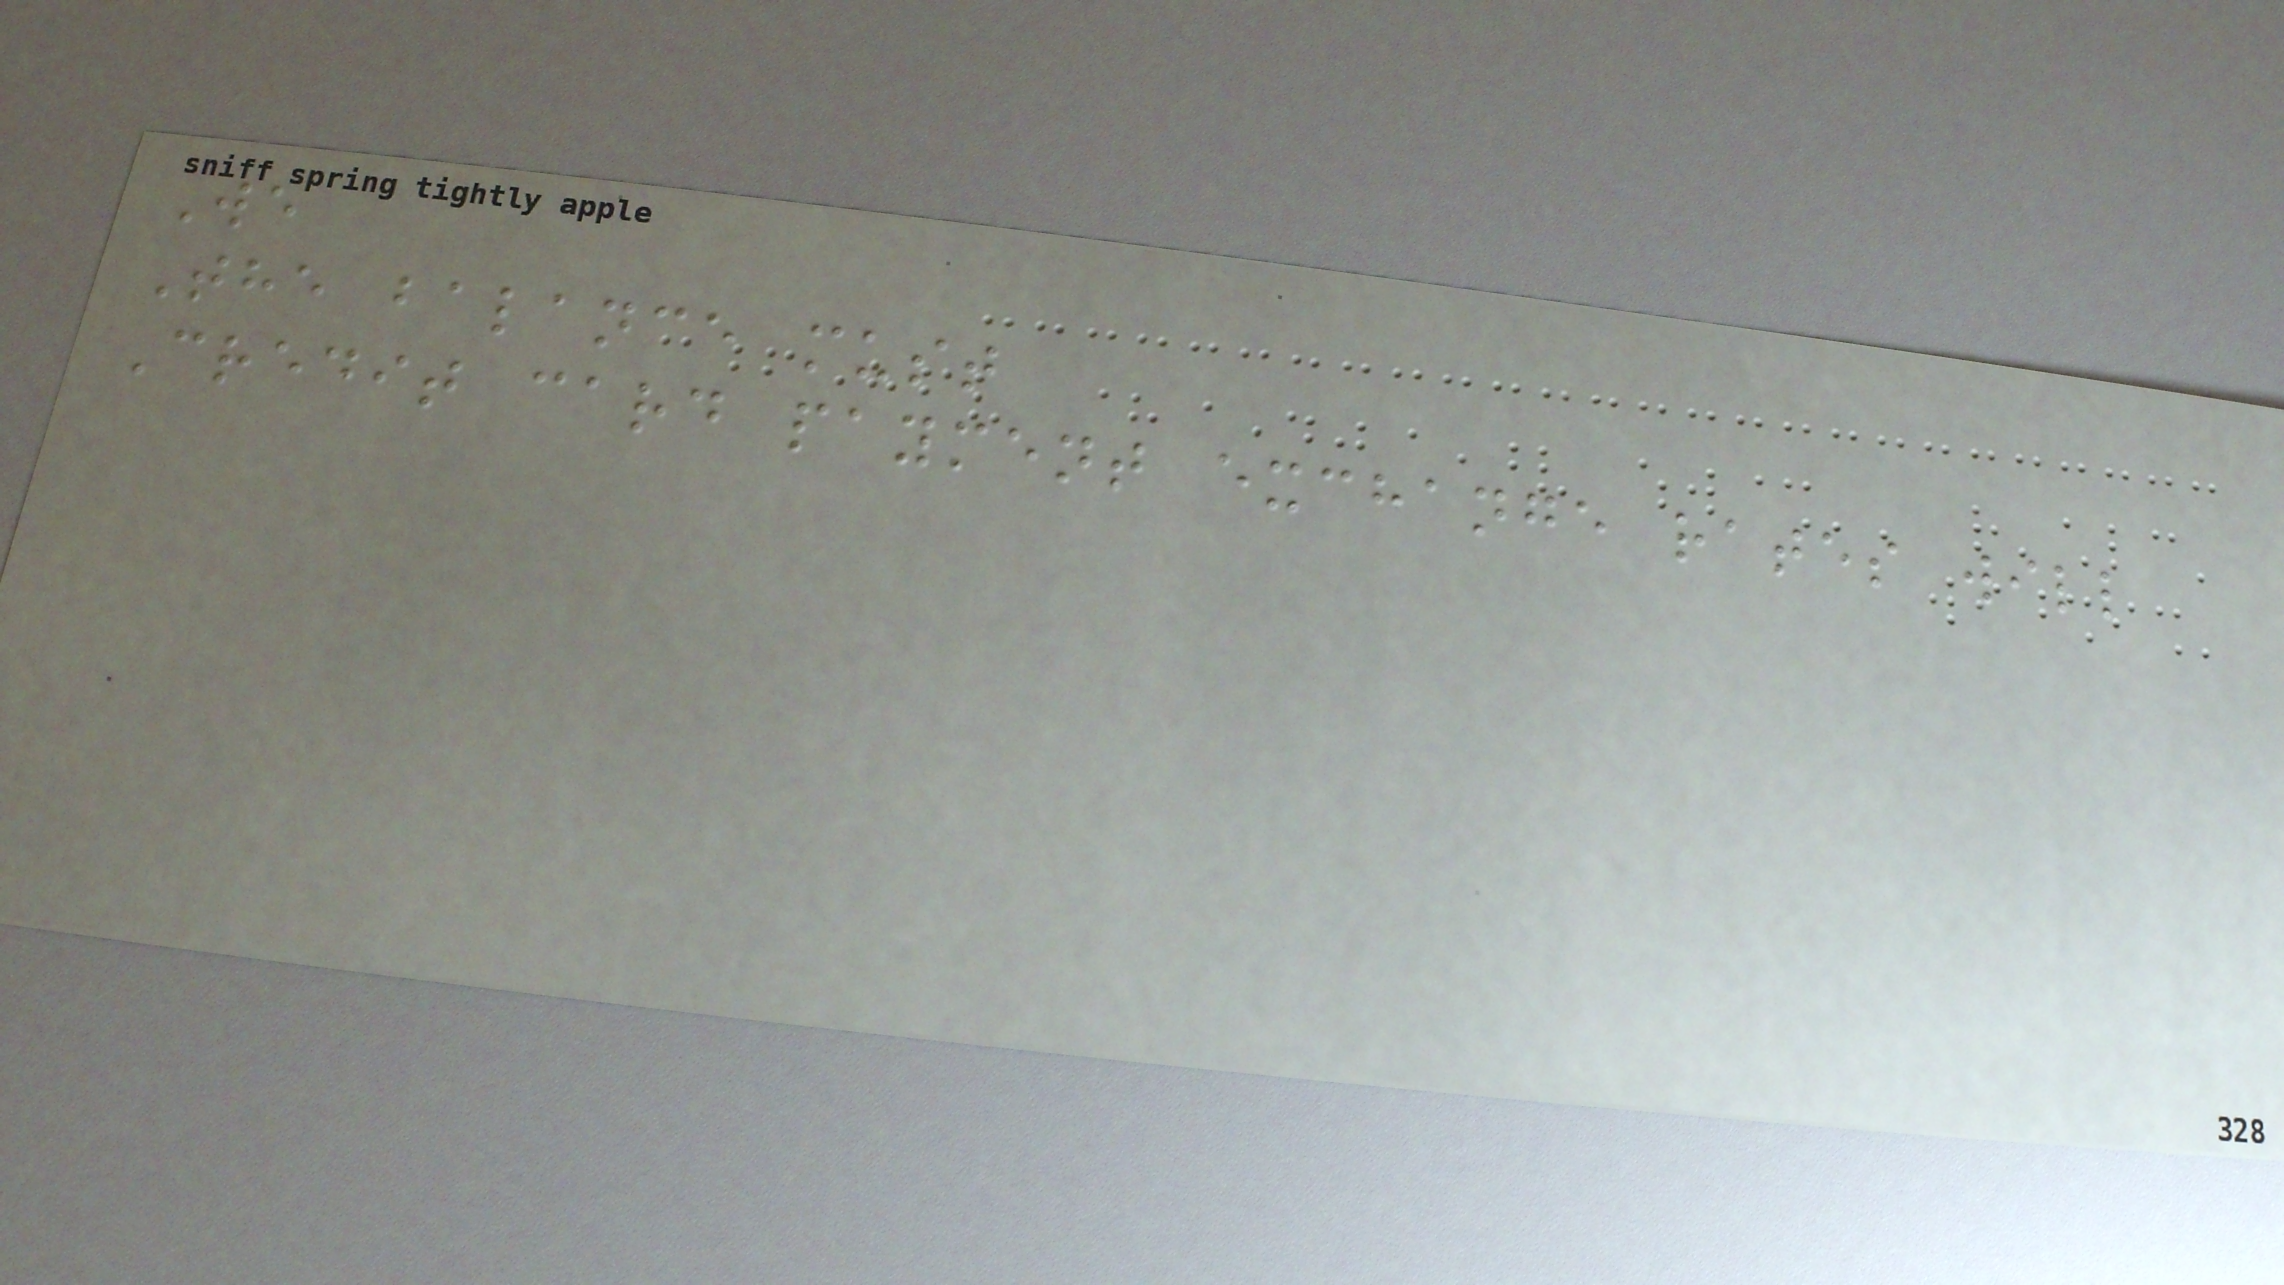We
The balance must
Credit card payment exchange rates will
